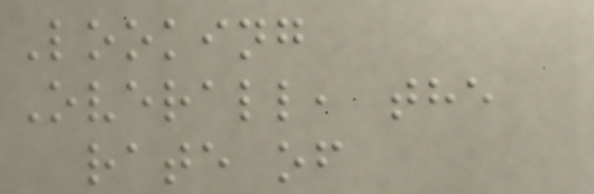Looking
Overall, the
rate of
